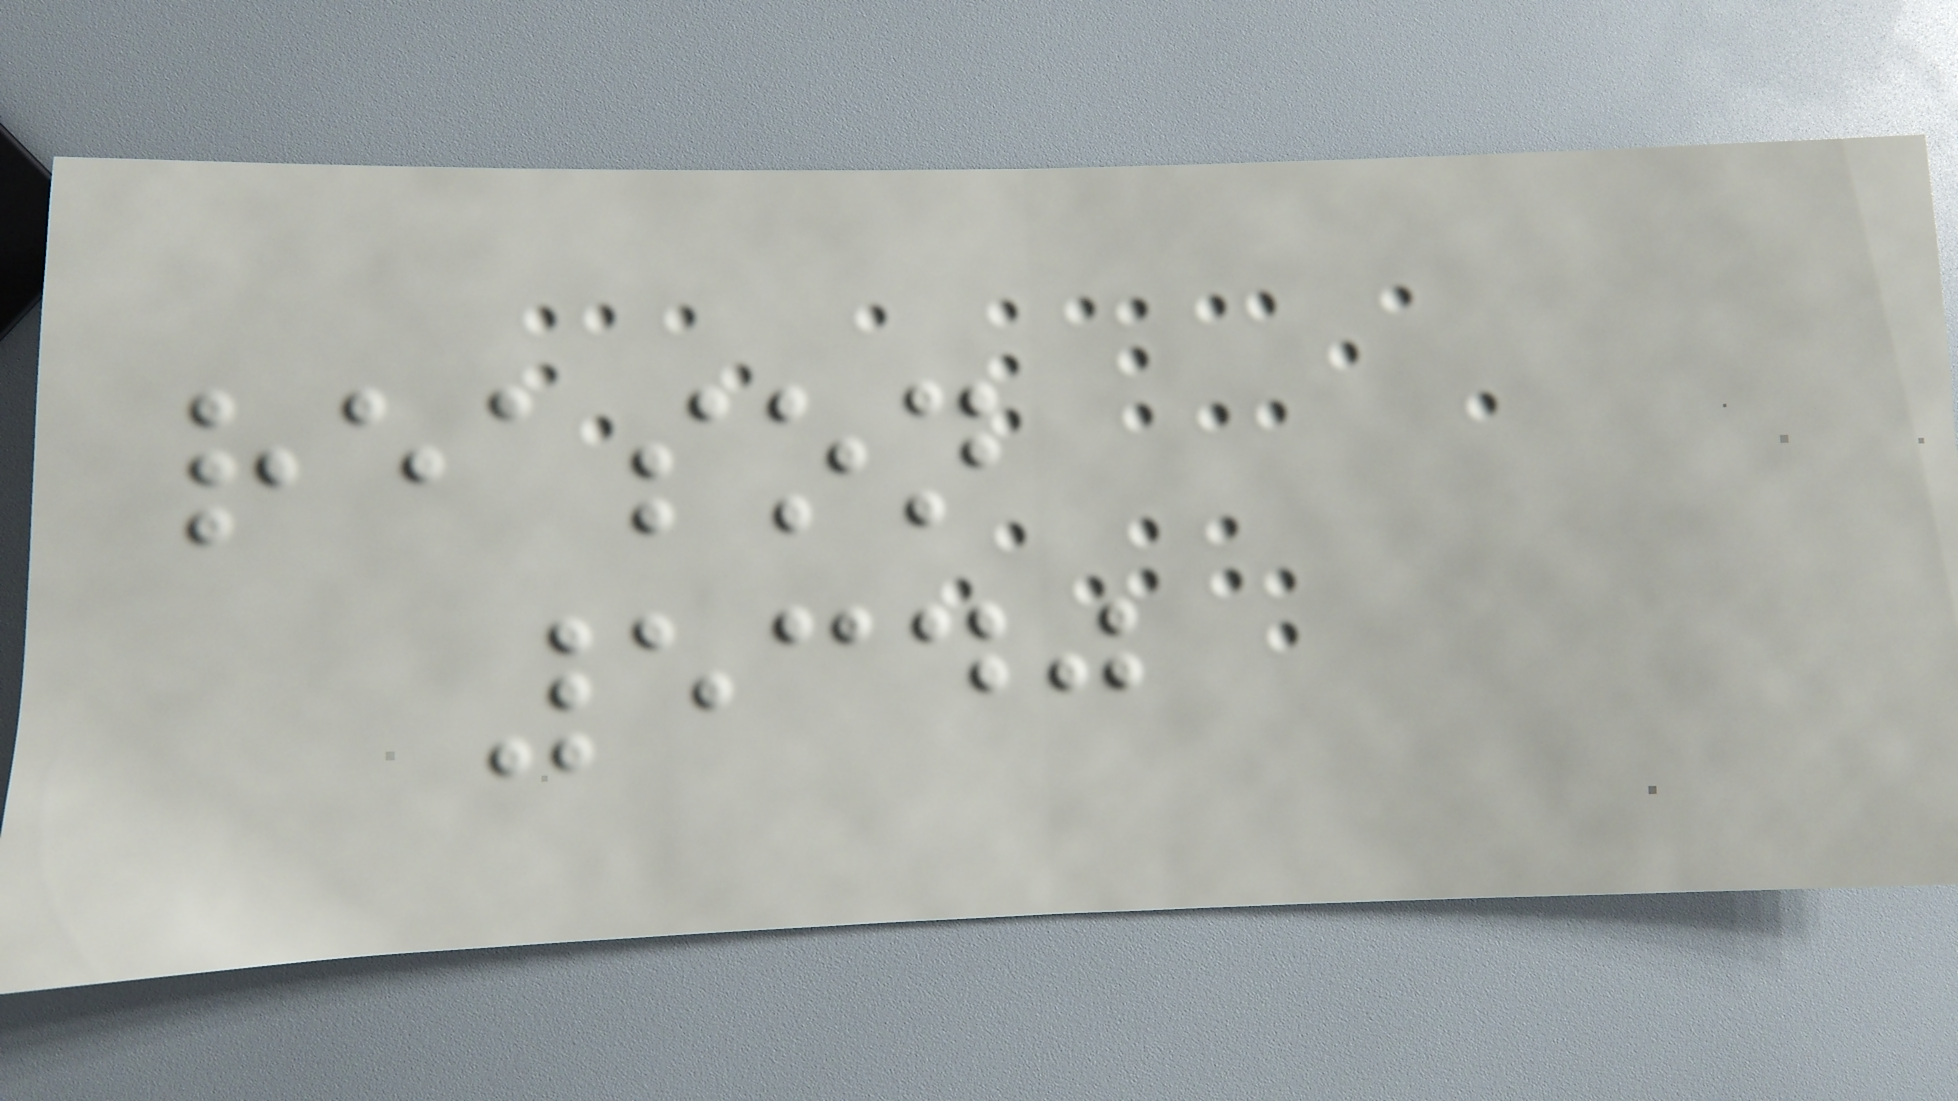reason
5340
